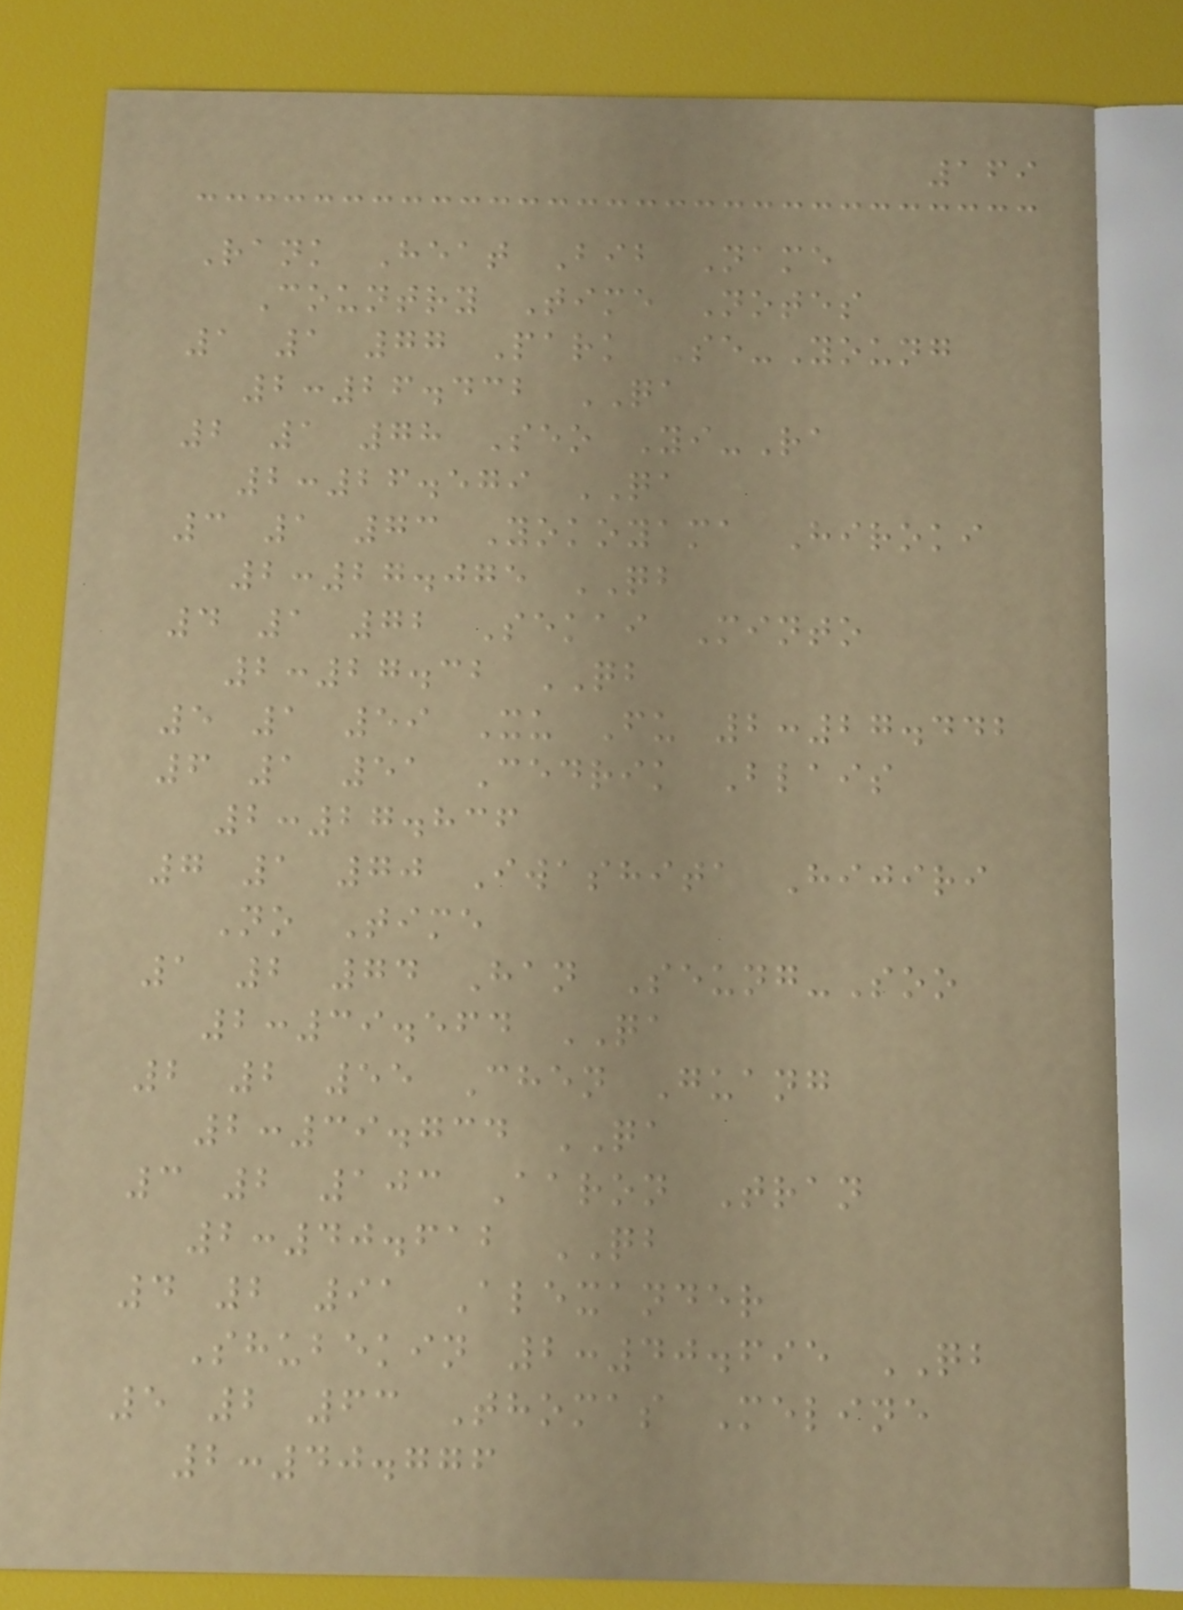169
Rank Heat Bib Name
Country Time Notes
1 1 77 Park Se-Young
2:26.432 QA
2 1 78 Seo Yi-Ra
2:26.579 QA
3 1 73 Yokoyama Hiroki
2:27.075 QB
4 1 72 Sekai Minto
2:27.32 QB
5 1 59 Xu Fu 2:27.442
6 1 51 Cedrik Blais
2:27.836
7 1 70 Iwashita Hijiri
No Time
1 2 74 Han Seung-Soo
2:39.564 QA
2 2 55 Chen Guang
2:39.734 QA
3 2 103 Aaron Tran
2:40.612 QB
4 2 91 Alexander
Shubekin 2:40.695 QB
5 2 63 Thomas Meline
2:40.776
